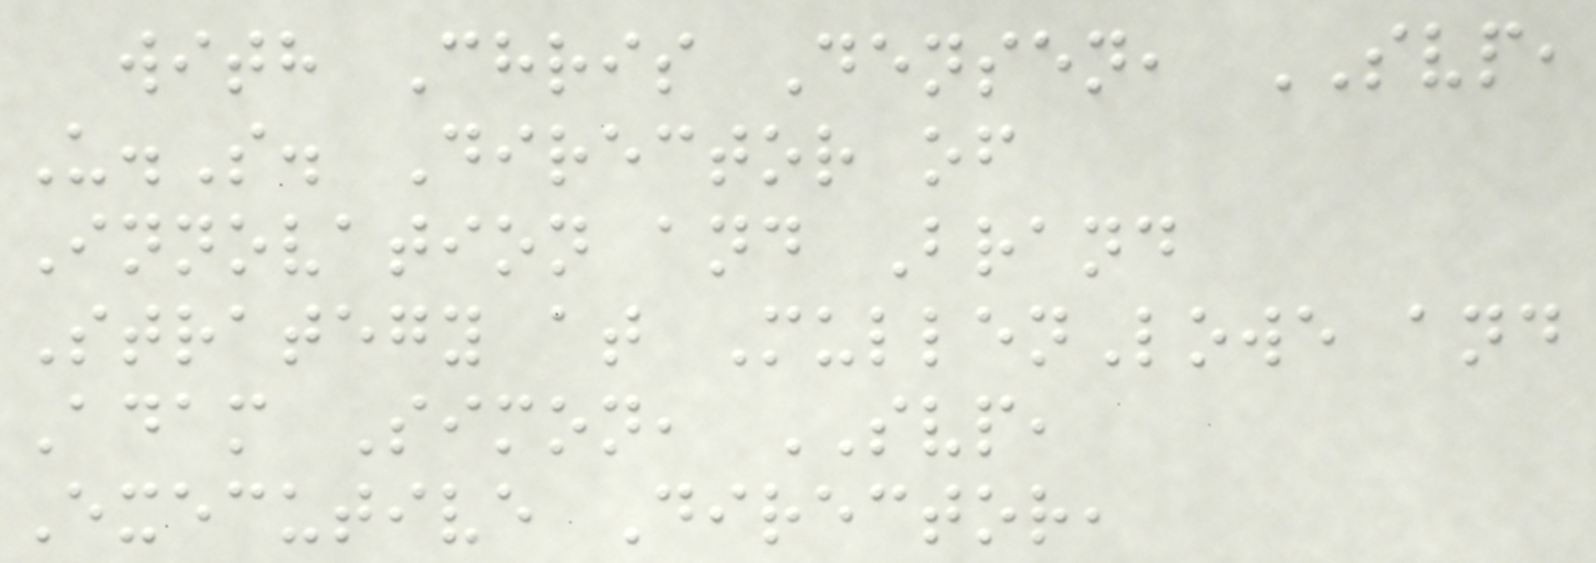with Chris Densen, SVP,
U.S. Director of
Innovation and Brand
Strategy at MullenLowe and
Adam Simon, SVP,
Executive Director,
